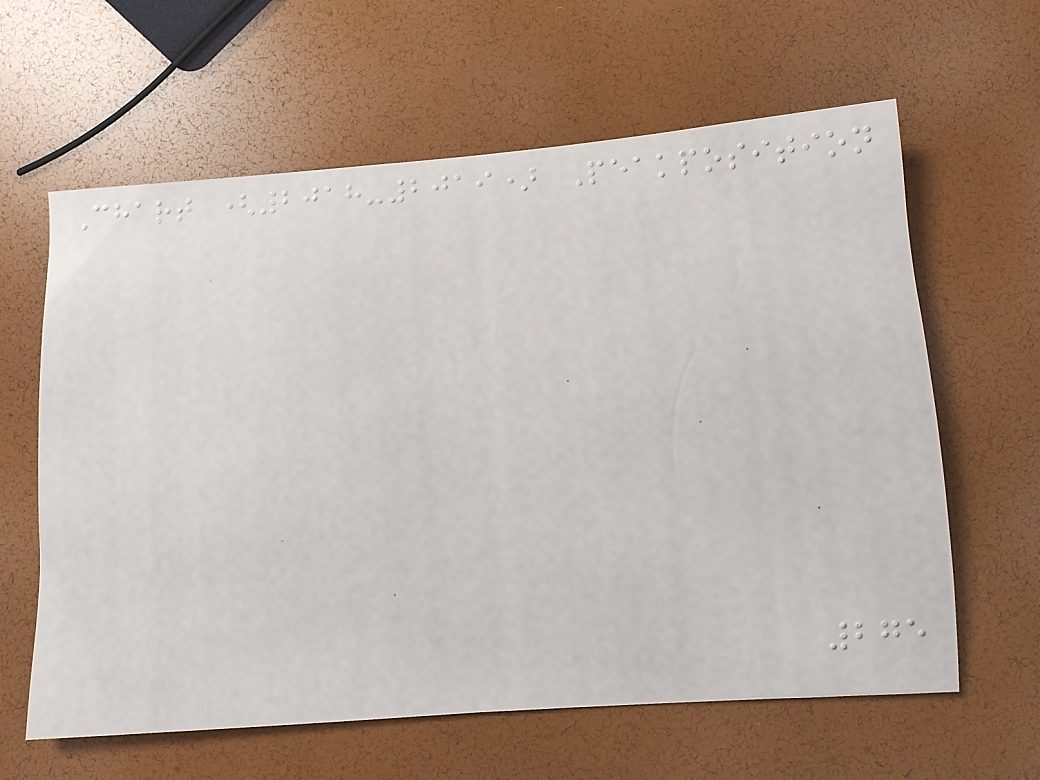Chart (2018-2019) Peakposition
275
